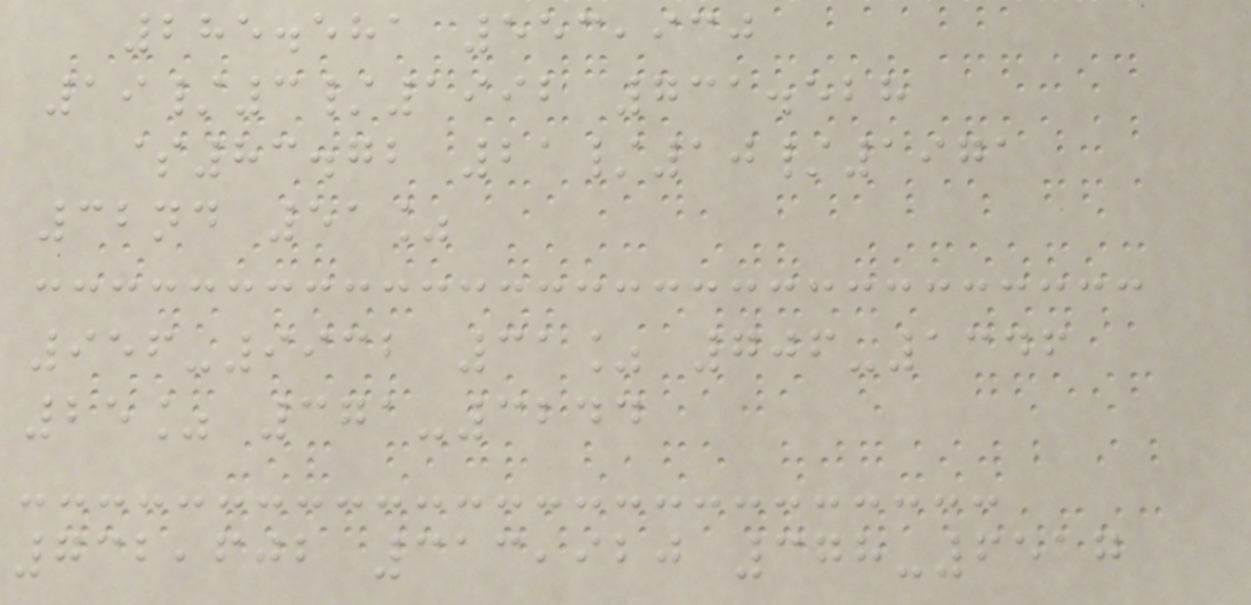285.581 553,930
19/3/1992 731.528
$83.72 21/10/1971
32nd 51%
956-9932 31% 706-1346
25% 371-3244
732,602 313,920 378-6517
